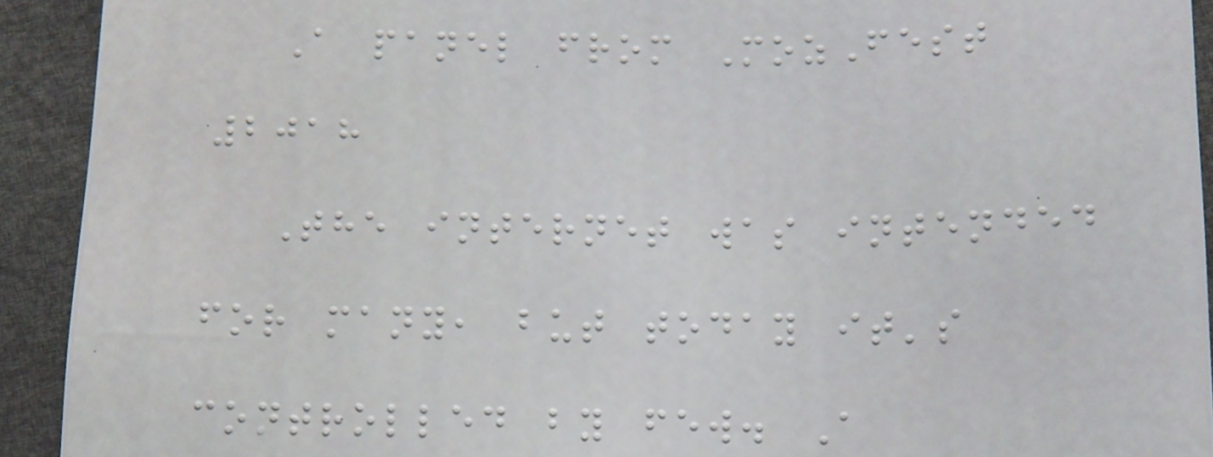A panel from MozFest
2018
The internet was intended
for many, but today it's
controlled by few. A
